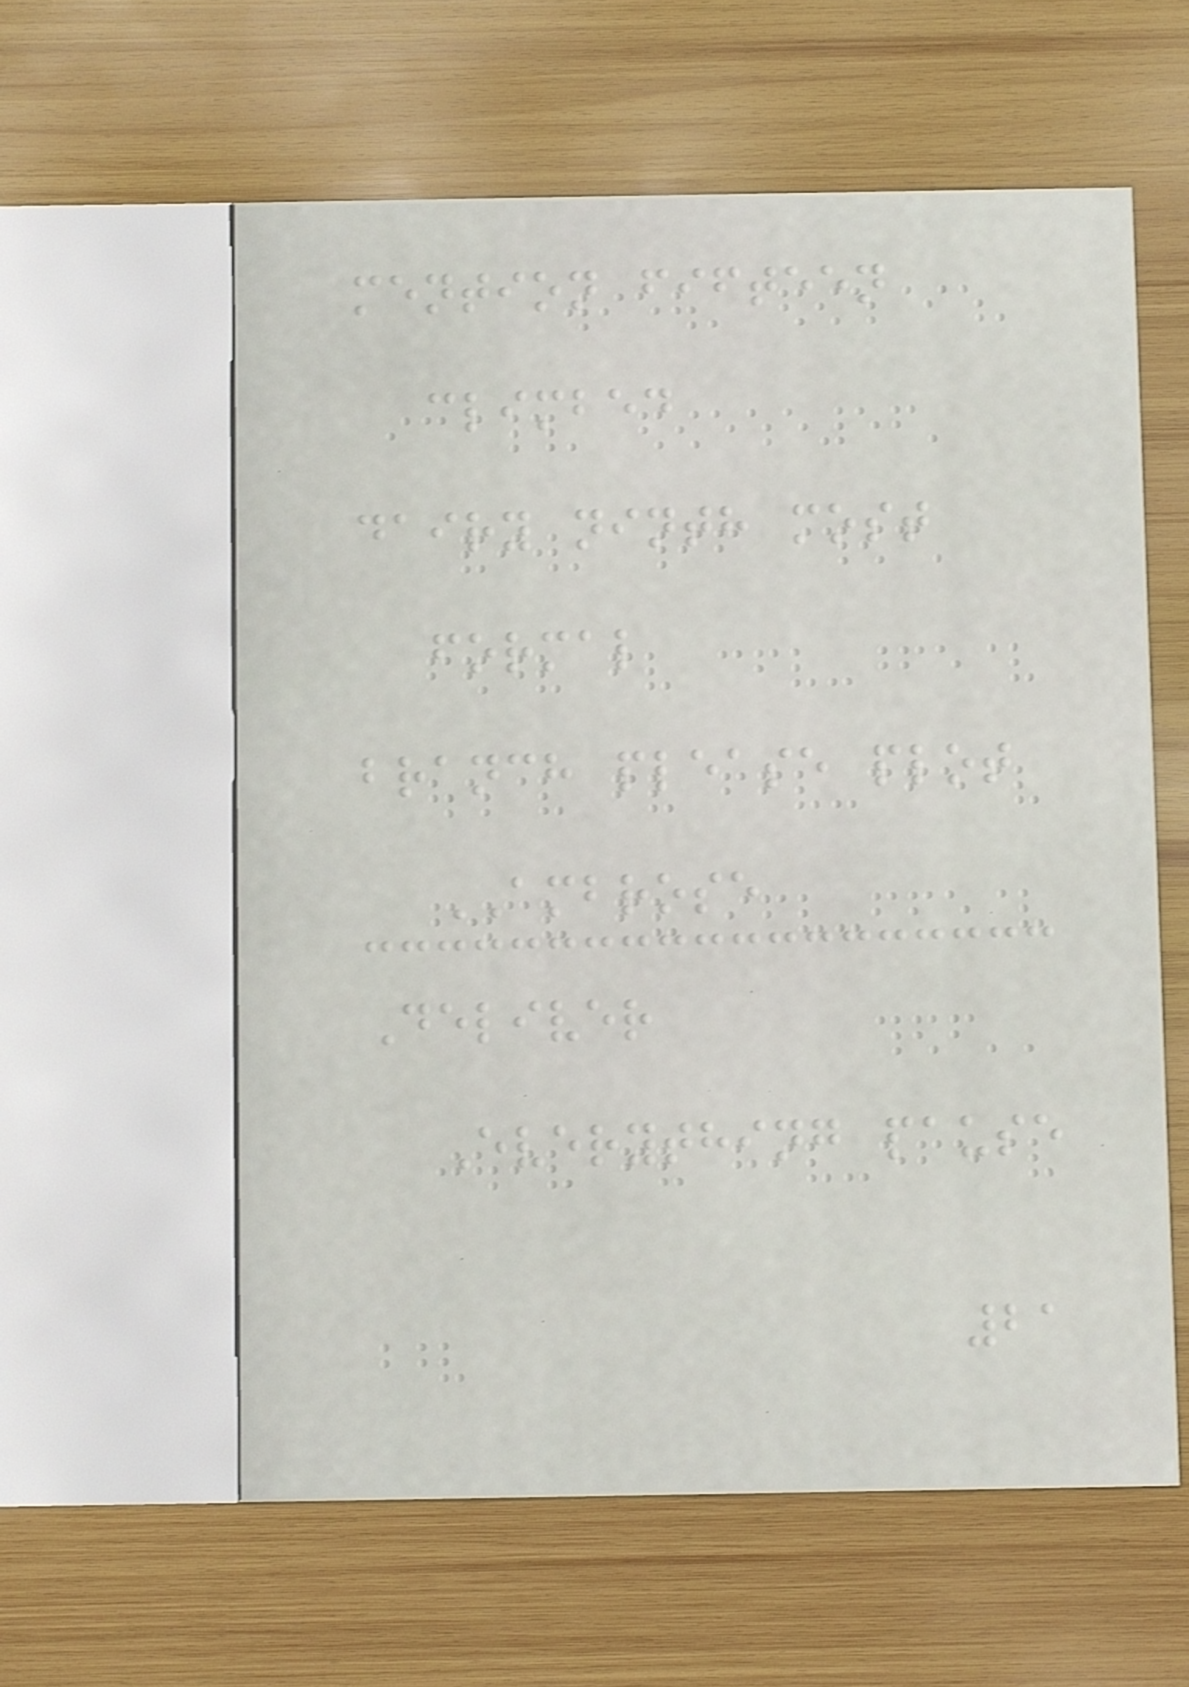mention fifteen
climbed
dairy ninth most
formal
branch please plot
AMBROSE
Deliver
Everything pause
21
